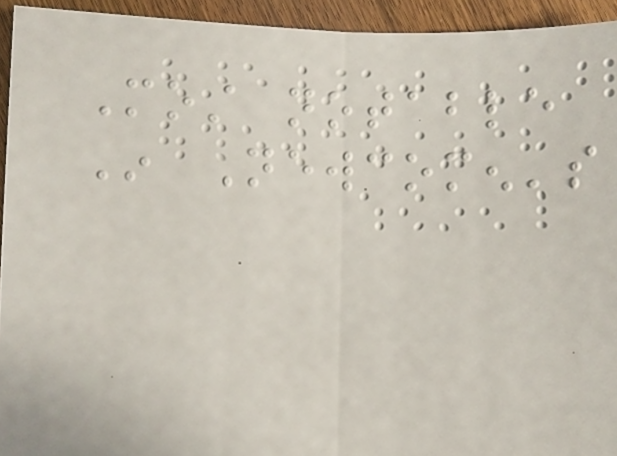Most notable
In Newcomen's
